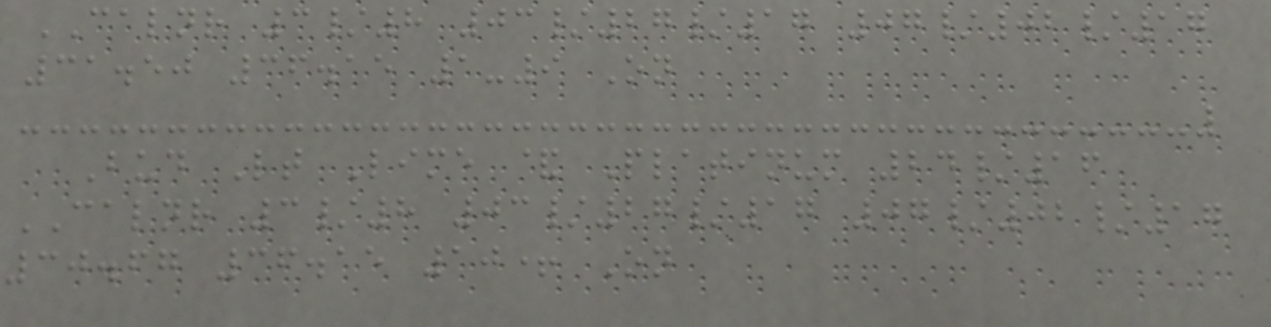CALNR 3/8 03/27/17 07/02/17
31.50 36.15 1-9 On
Bud Lt Lime & Platinum 24/16
CALNR 3/8 03/27/17 07/02/17
30.67 36.15 10+ On
